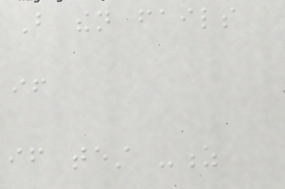But then fails
if
if test -z
